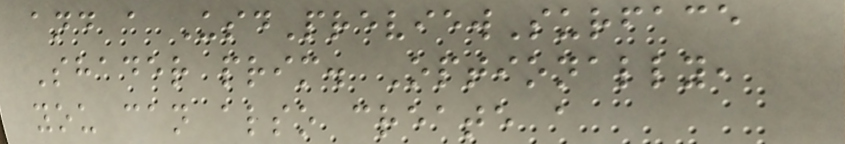and a UsdPreviewSurface
Shader prim. Optionally,
you can also create a
